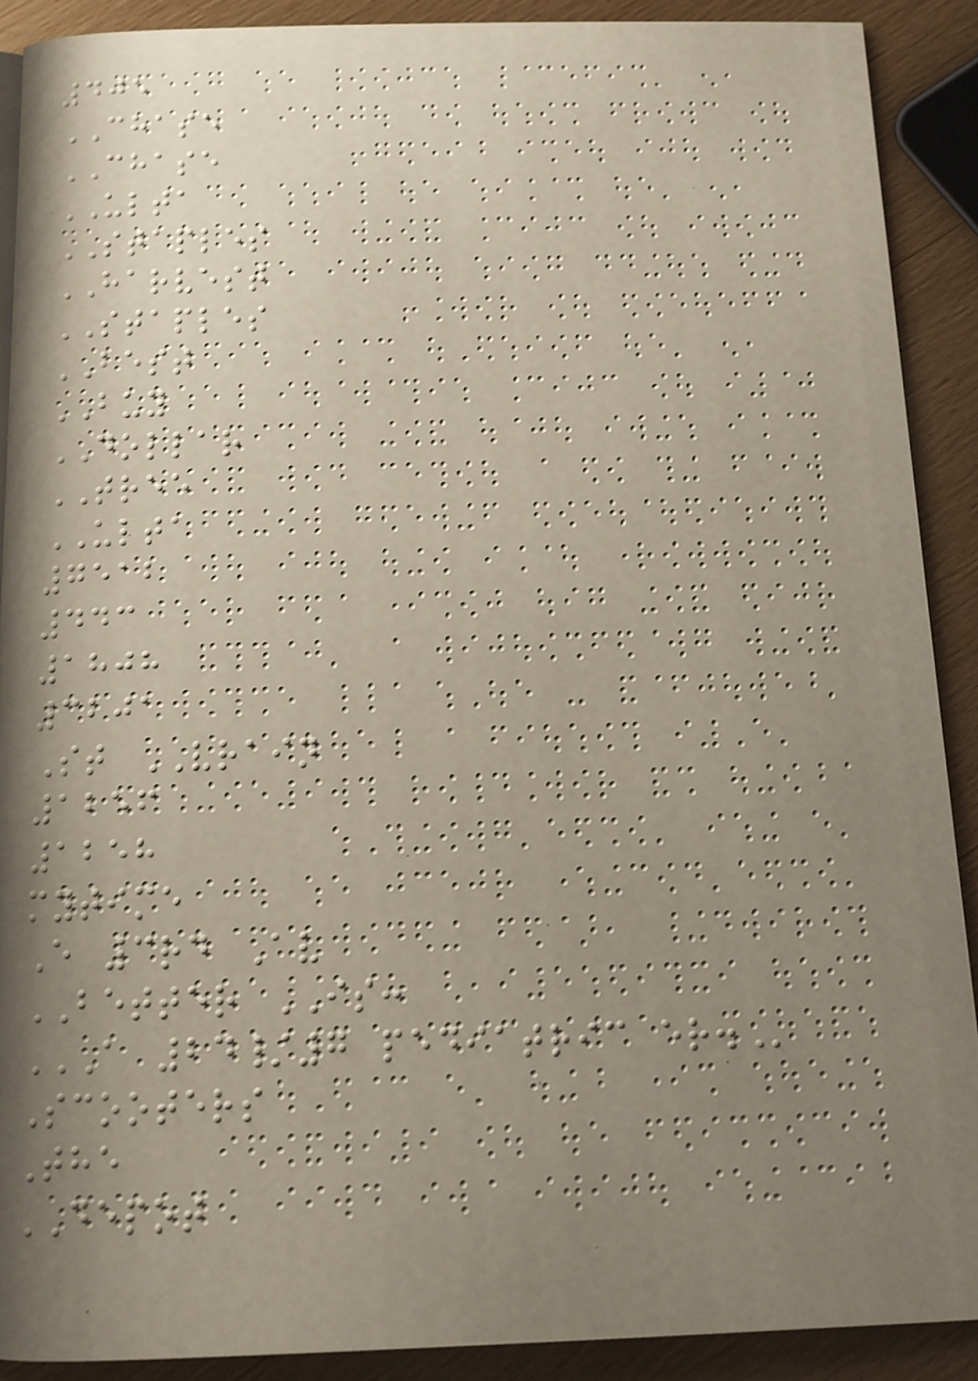405
CHASE
CHASE
ULTA
STAPLES
HARVEST
STAPLES
BEST
BUY
DOLLAR
TREE
ULTA
7512
443
1808
3201
St VRAIN
1256
1258
mytime
E 3rd Av
BETTER IS:
A 24/7 PEDIATRIC ER.
Scooters
The
DEPOT
